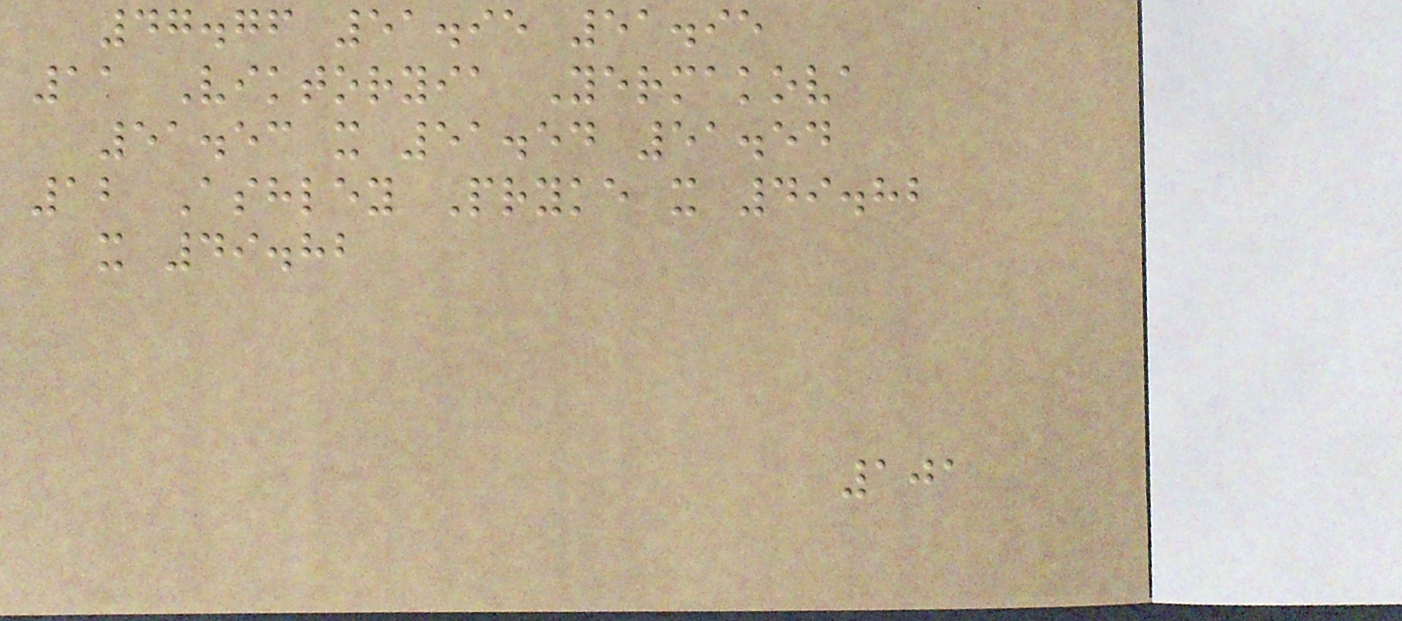47.76 51.95 51.95
11 Viktoryia Yermakova
51.53 x 51.54 51.54
12 Ashley Pryke x 49.82
x 49.82
101
